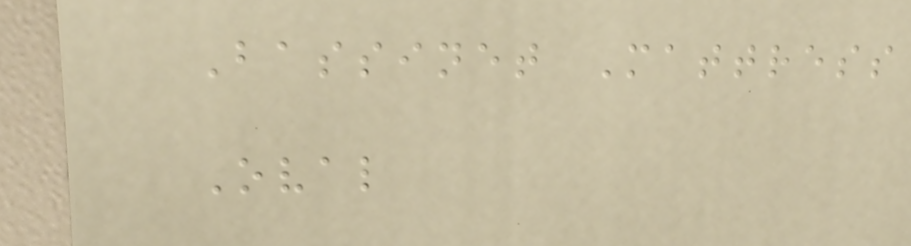Bassinet Mattress
Oval
